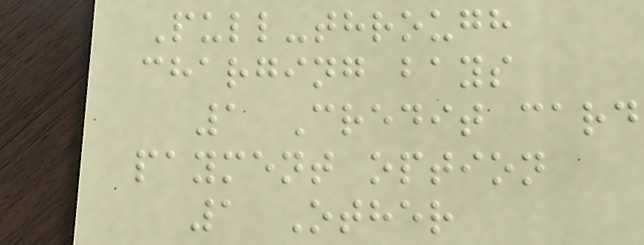Pull-through
charging bays
1 Credit card
payment option
1 Other
